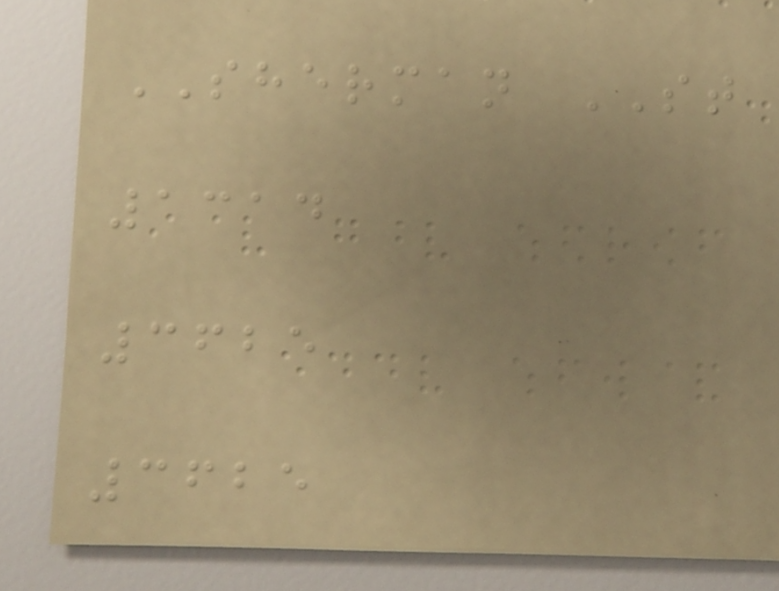SHERMAN ST
1314
3625
3625
